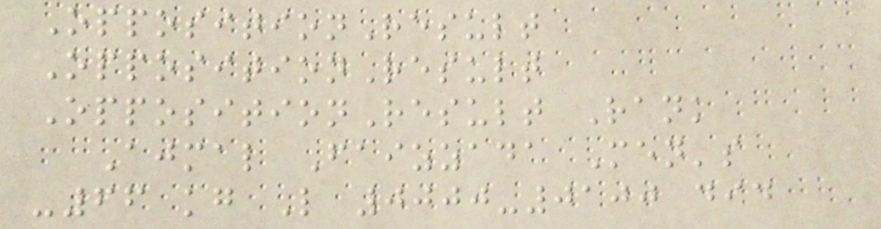OppositionResult
OppositionResult
OppositionResult Rank
Ajmal Faizzada Men's
-66 kg L 0000-0100 did
